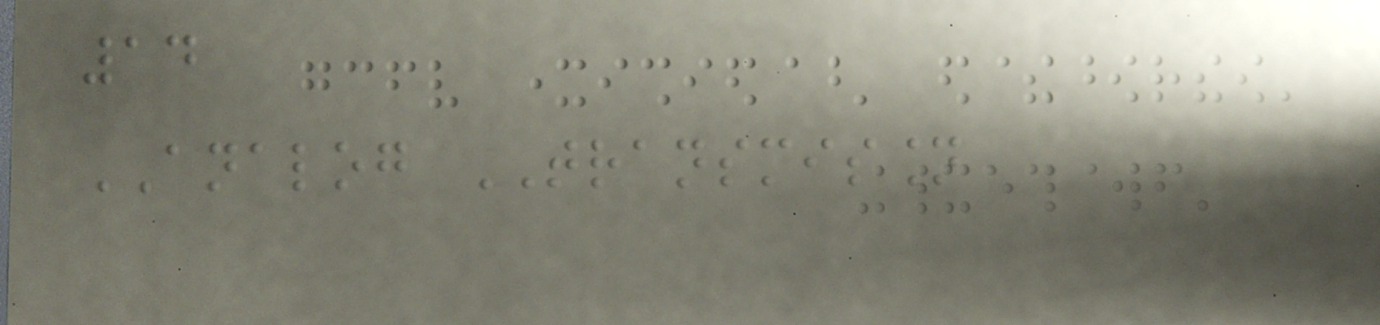14
ANALOG TRANSMISSION
